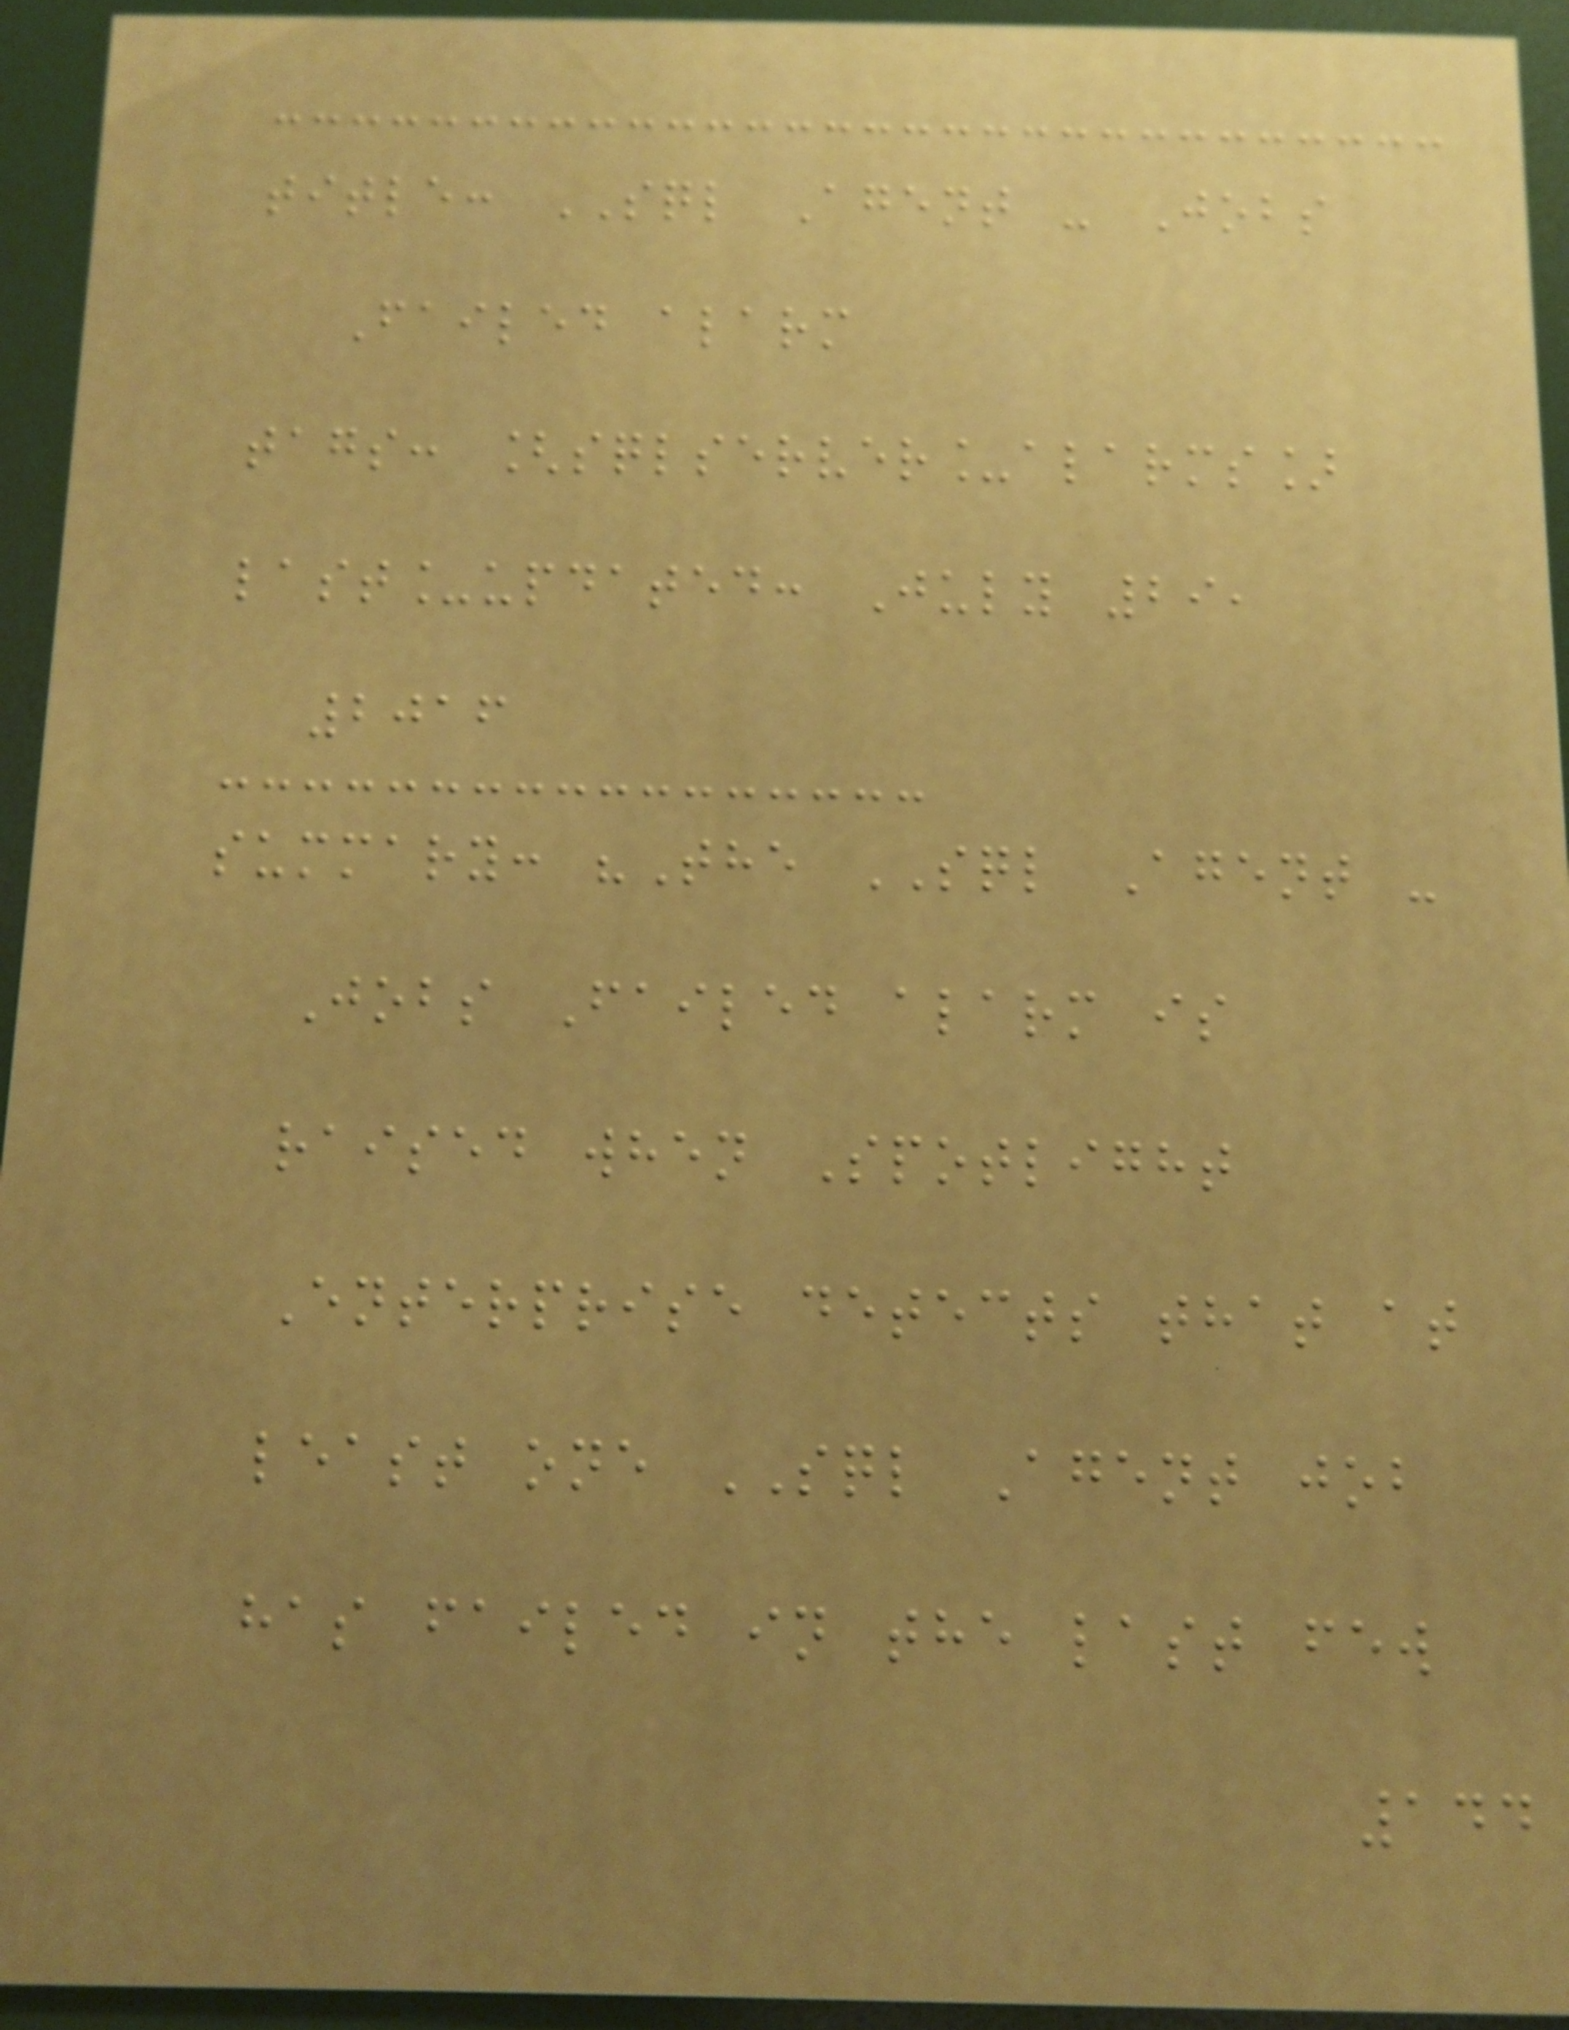title: SQL Agent - Jobs
Failed alarm
tags: [sqlserver_alarms]
last_updated: July 29,
2016
summary: "The SQL Agent -
Jobs Failed alarm is
raised when Spotlight
Enterprise detects that at
least one SQL Agent job
has failed in the last few
144
